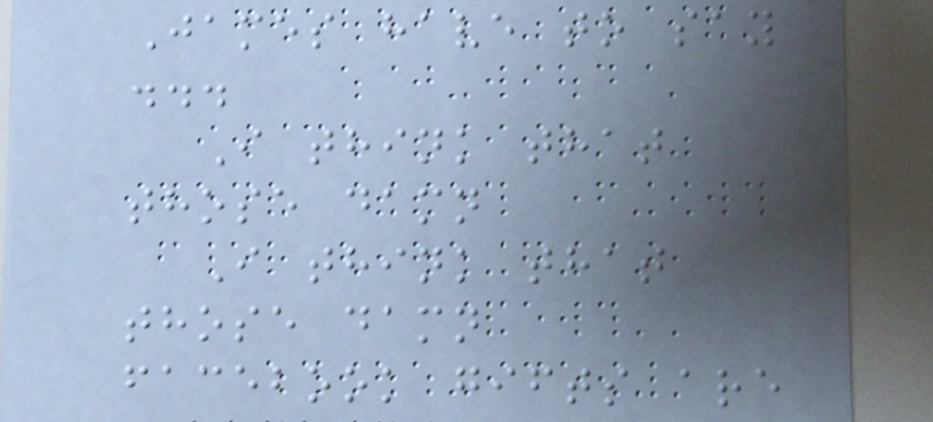James have to say
...
I think that
those damn
I think that
those damn
facebook gifts are
